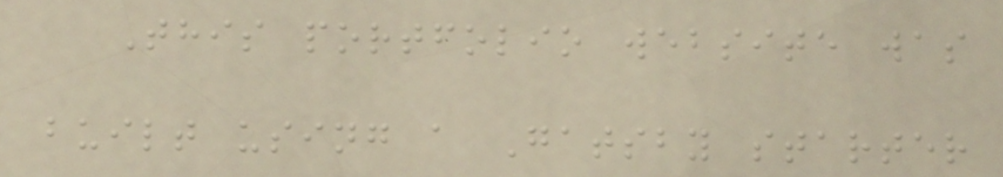This portfolio website was
built using a Gatsby starter
